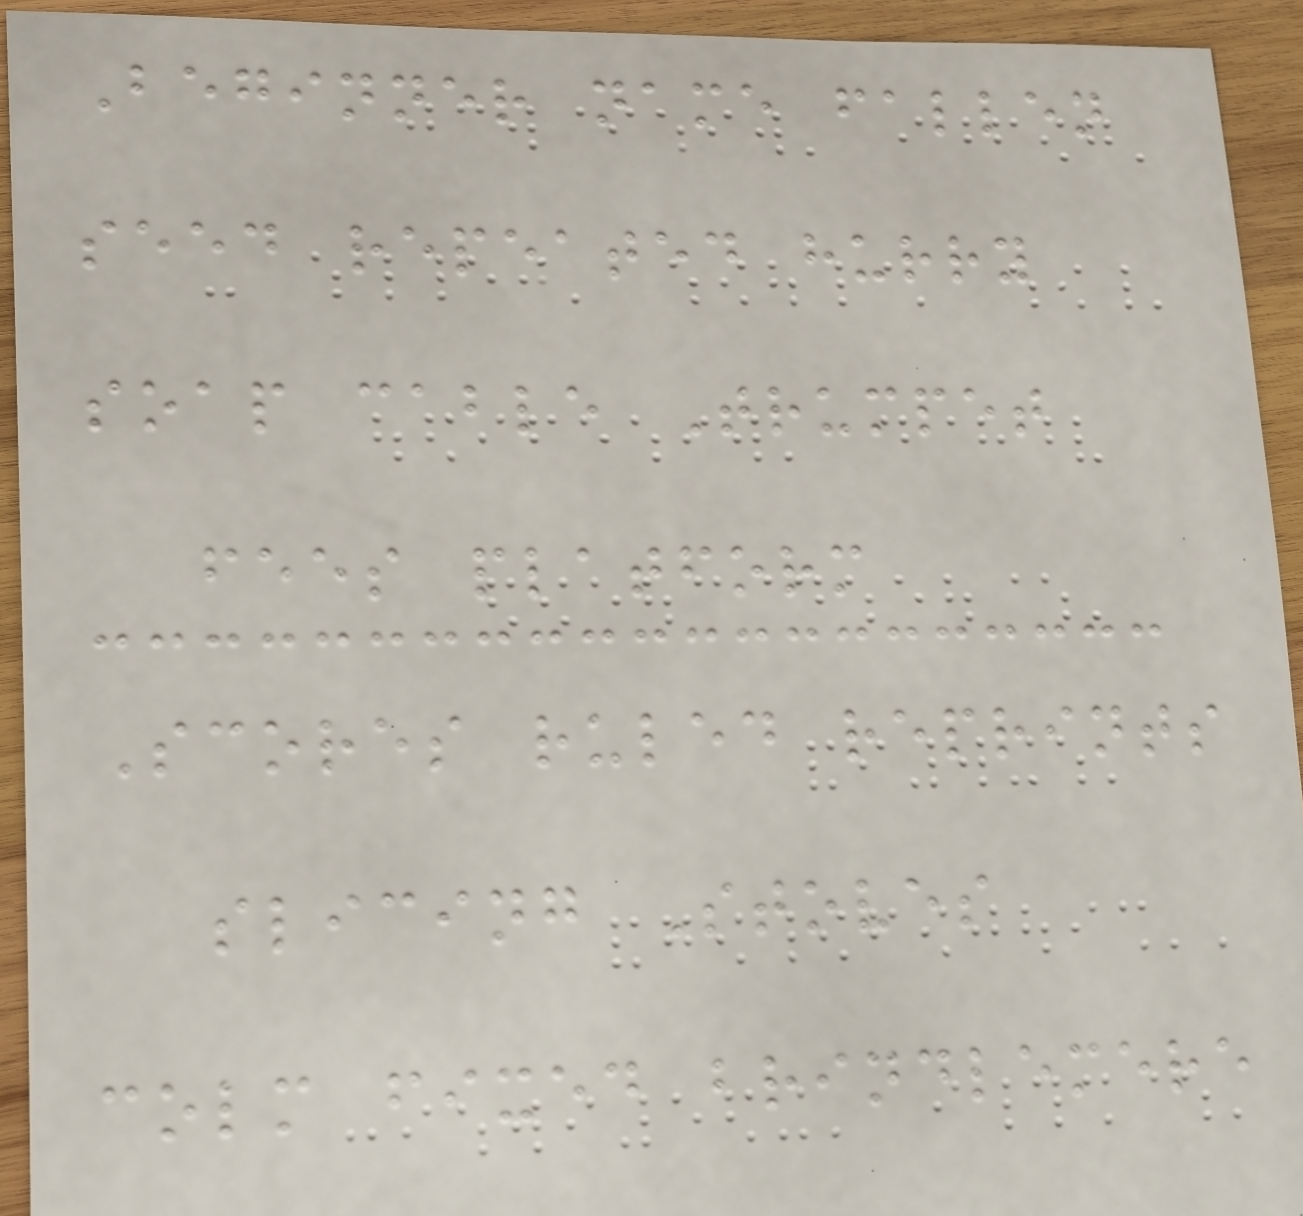Beginner name fallen
seed repeated hurry
soap cable Trumpet
fees platform
Scores ruled reprints
slicing Stoves
colm fixed brindlemere
